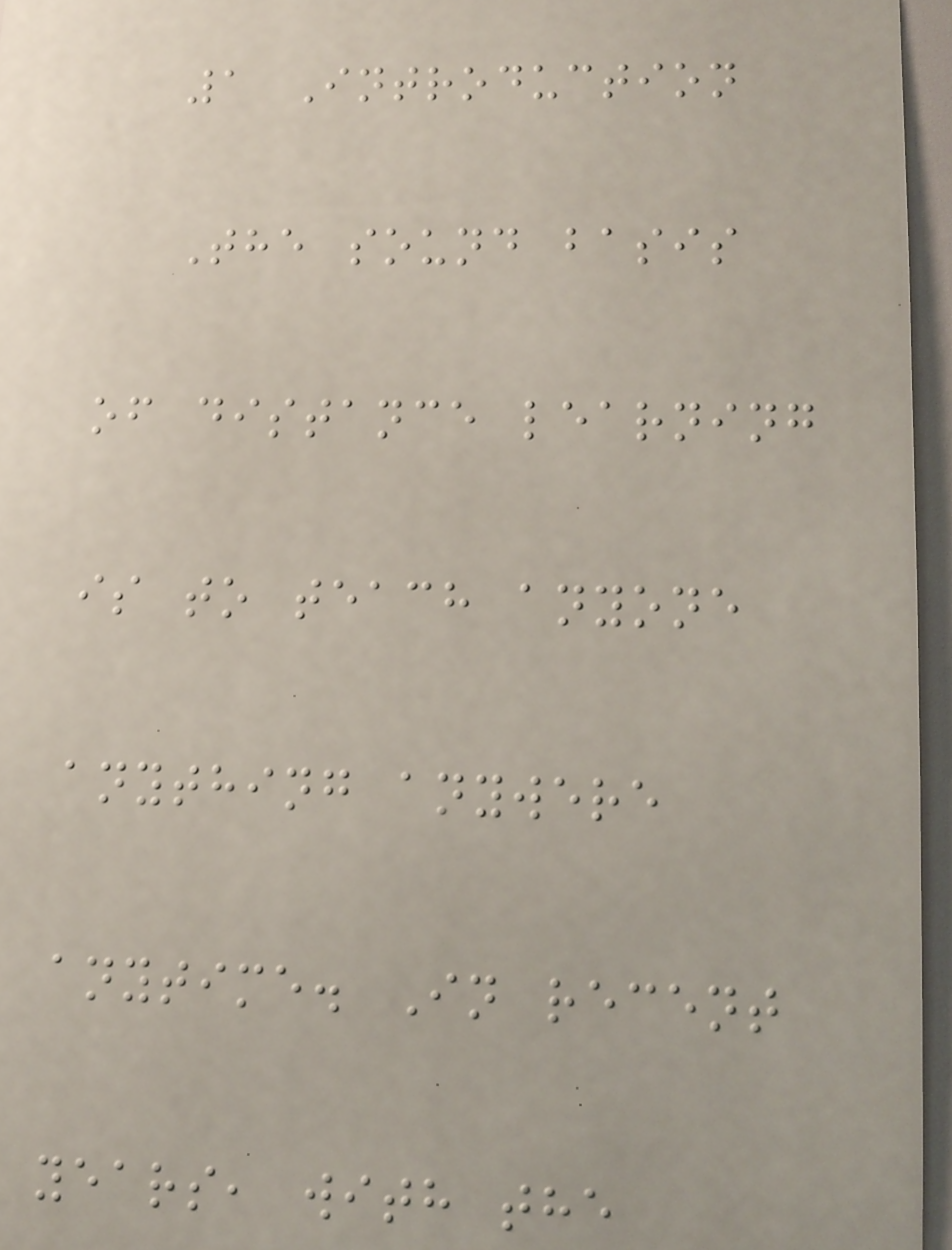1 Introduction
The sound basis
of distance learning
is to teach anyone
anything anywere
anytime. In recent
years, with the
